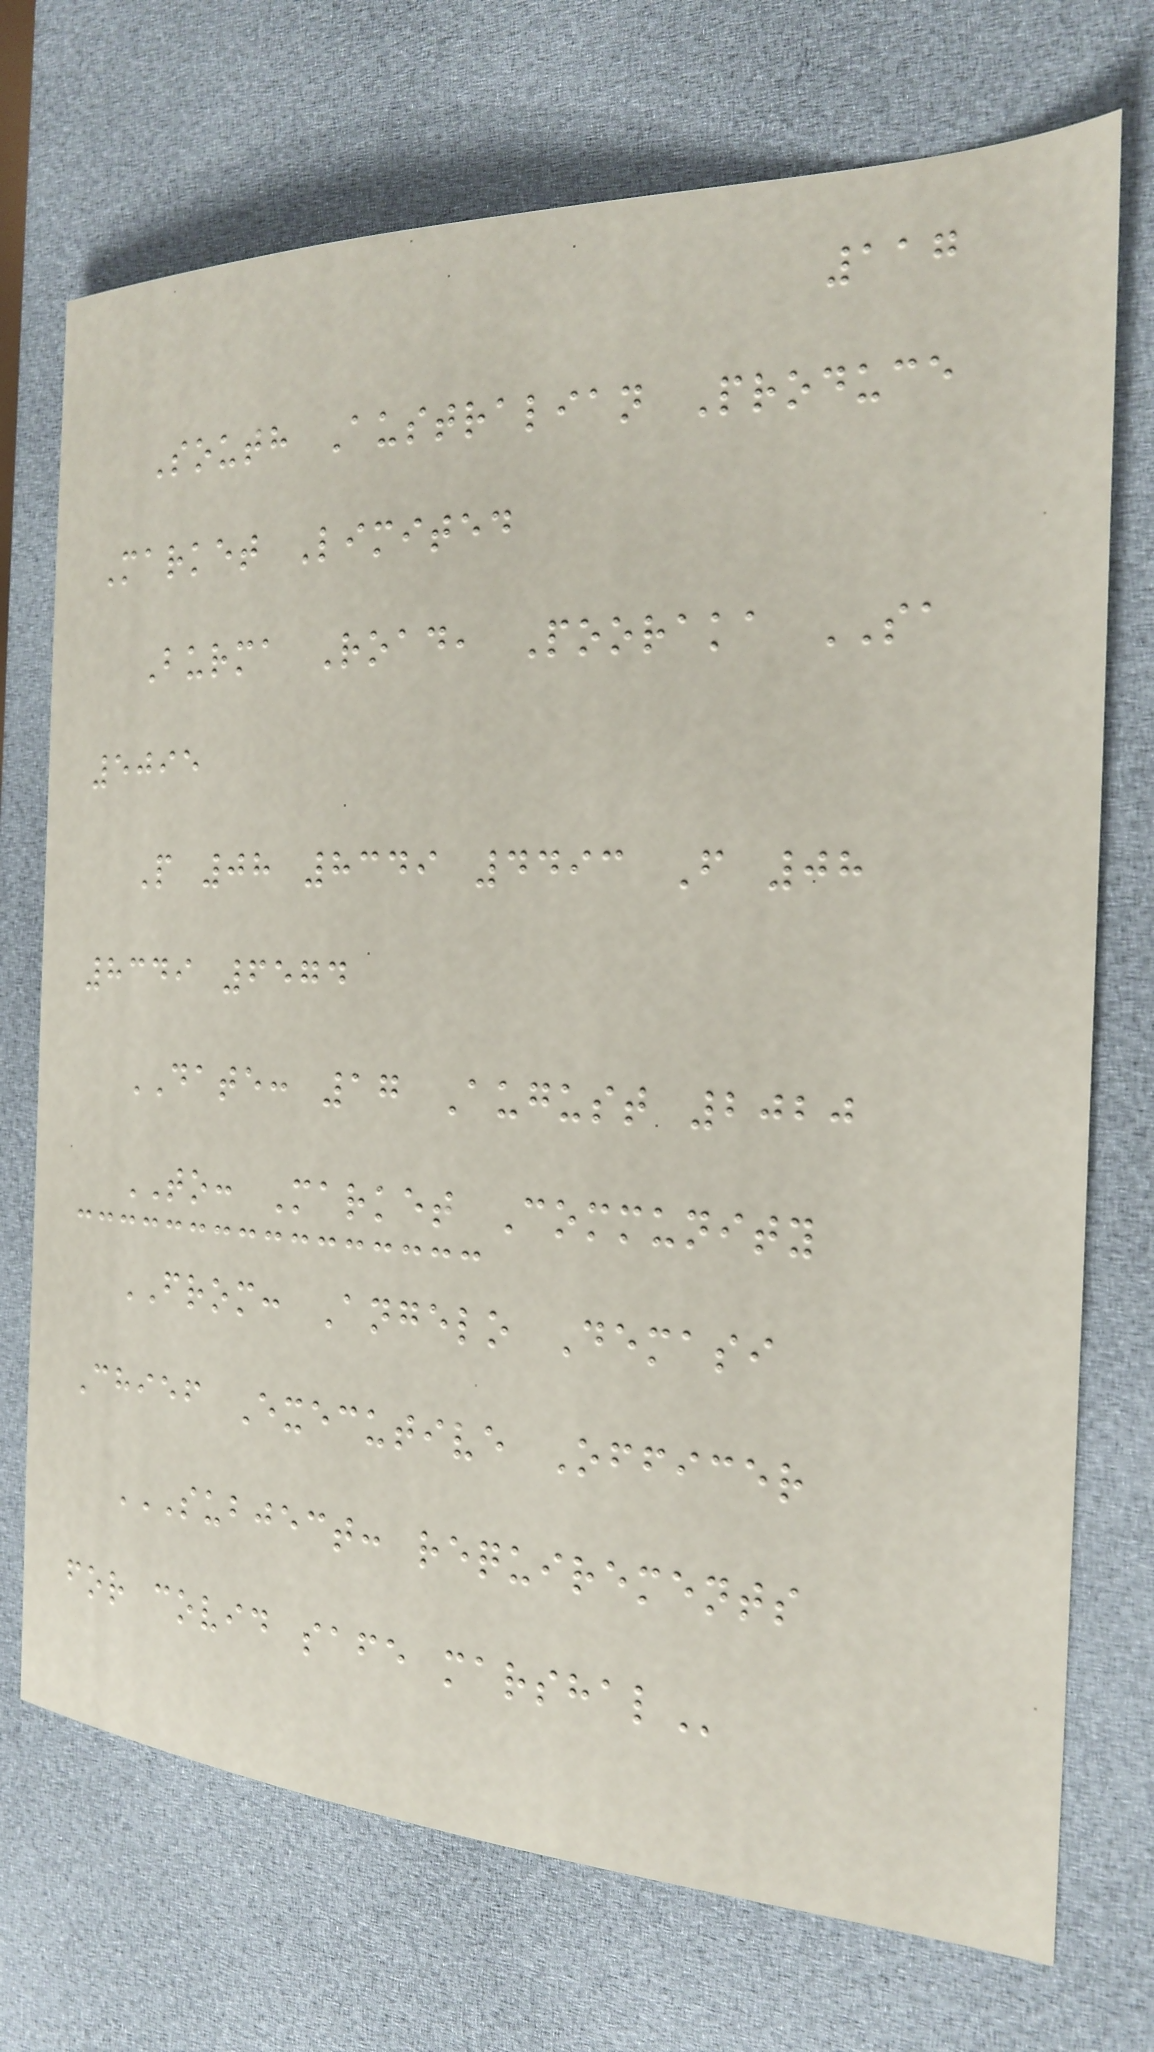117
South Australian Produce
Market Limited
Burma Road, Pooraka SA
5095
P 08 8349 4493 F 08
8349 6574
DATE: 17 August 2020
TO: Market Community
FROM: Angelo Demasi
Chief Executive Officer
SUBJECT: REQUIREMENTS
FOR COVID SAFE MARSHAL
